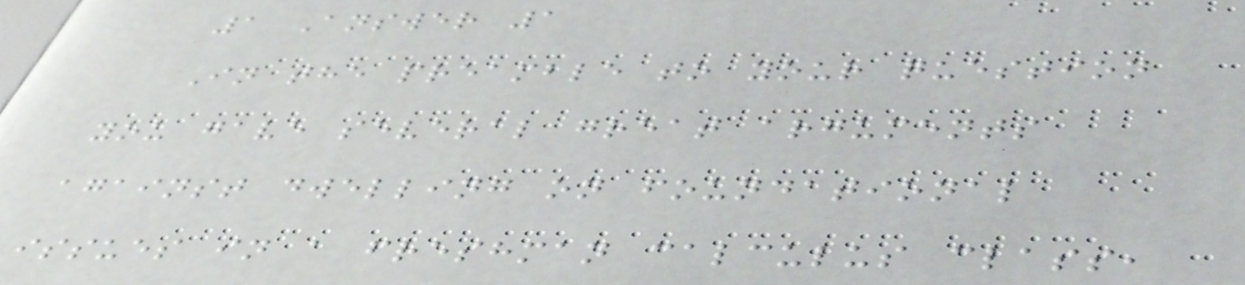1 Answer 1
In the preamble to your question
you gave several great arguments
against dwelling on foundational
issues in a freshman calculus class,
